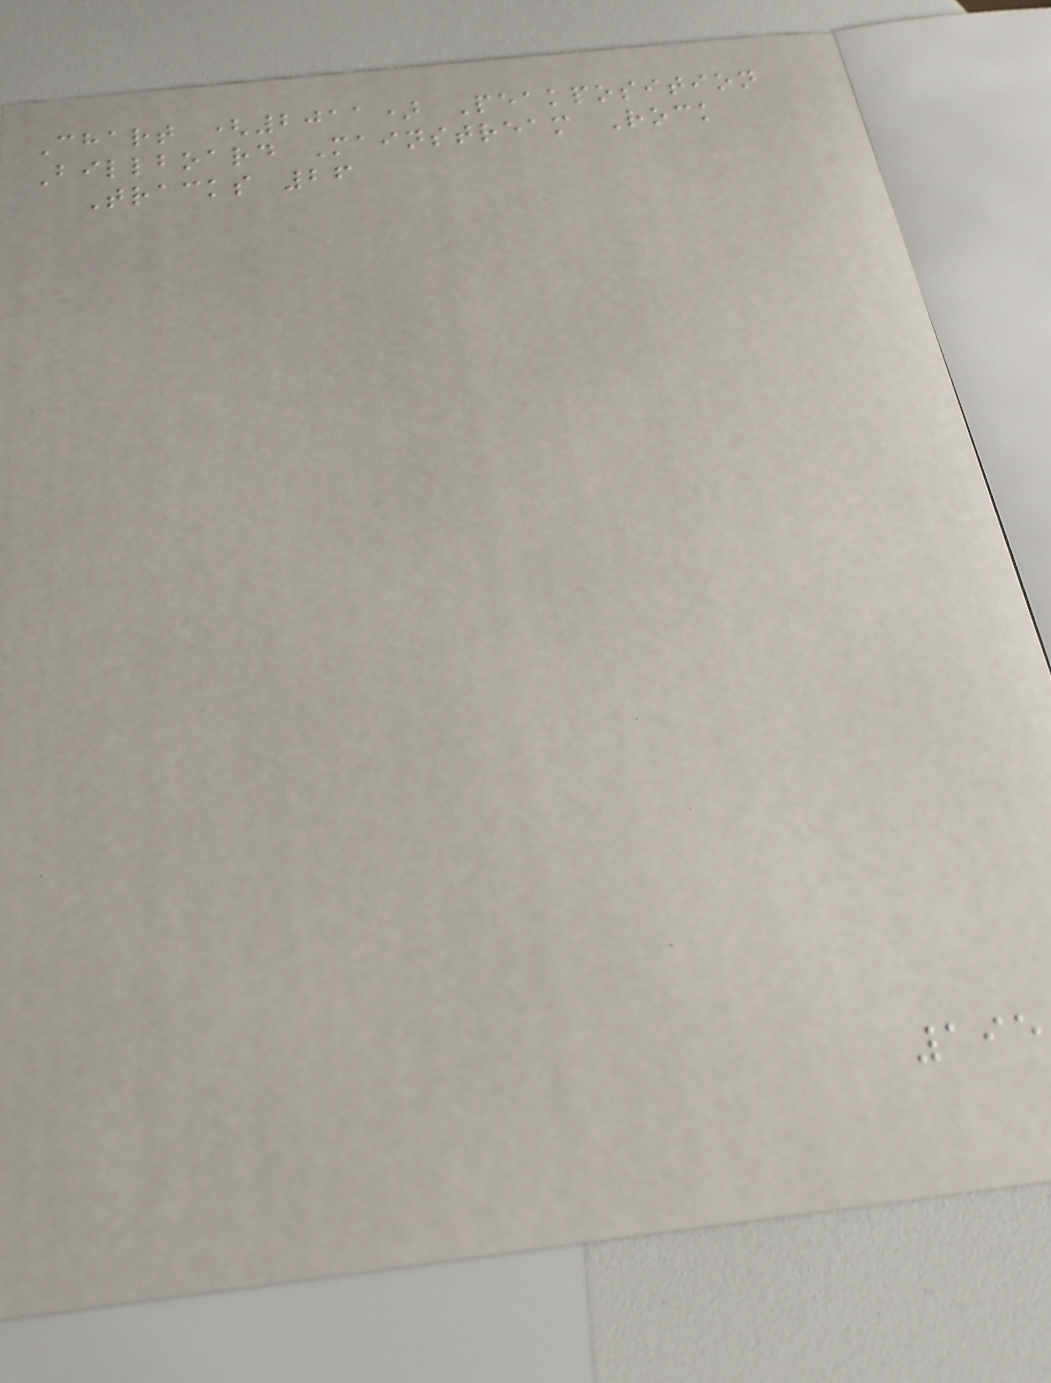Chart (2011) Peakposition
Billboard Mainstream Rock
Tracks 26
195
